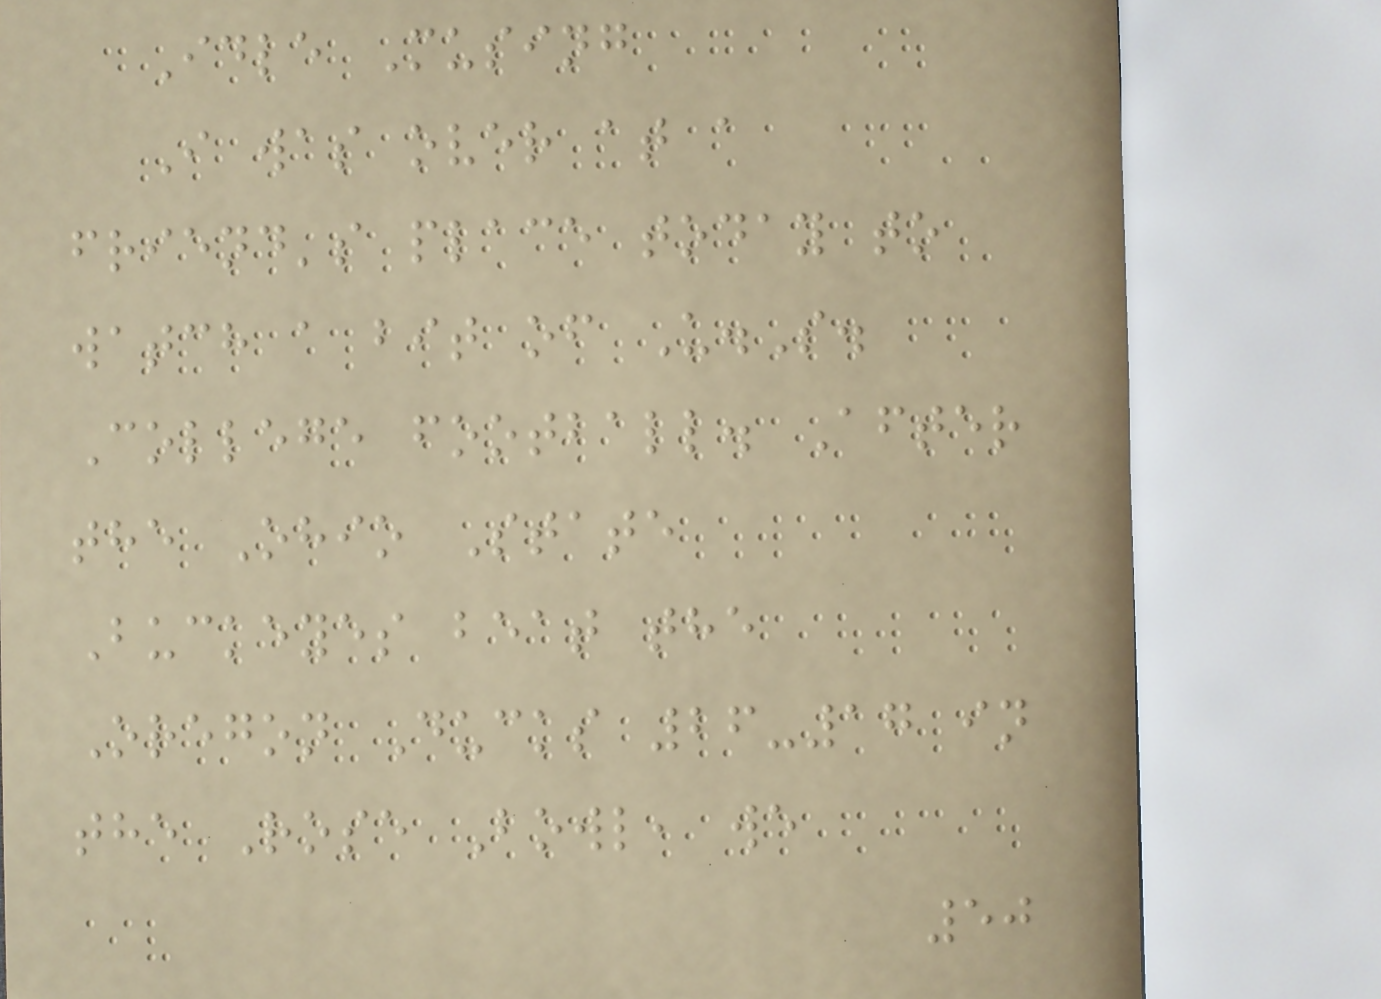Idle Musing
I was over at a
friend's place today to
watch a bit of U.S.
College football. After
the Ohio State
Buckeyes beat the
Oregon Ducks 26-17 in
the Rose Bowl, we
50
